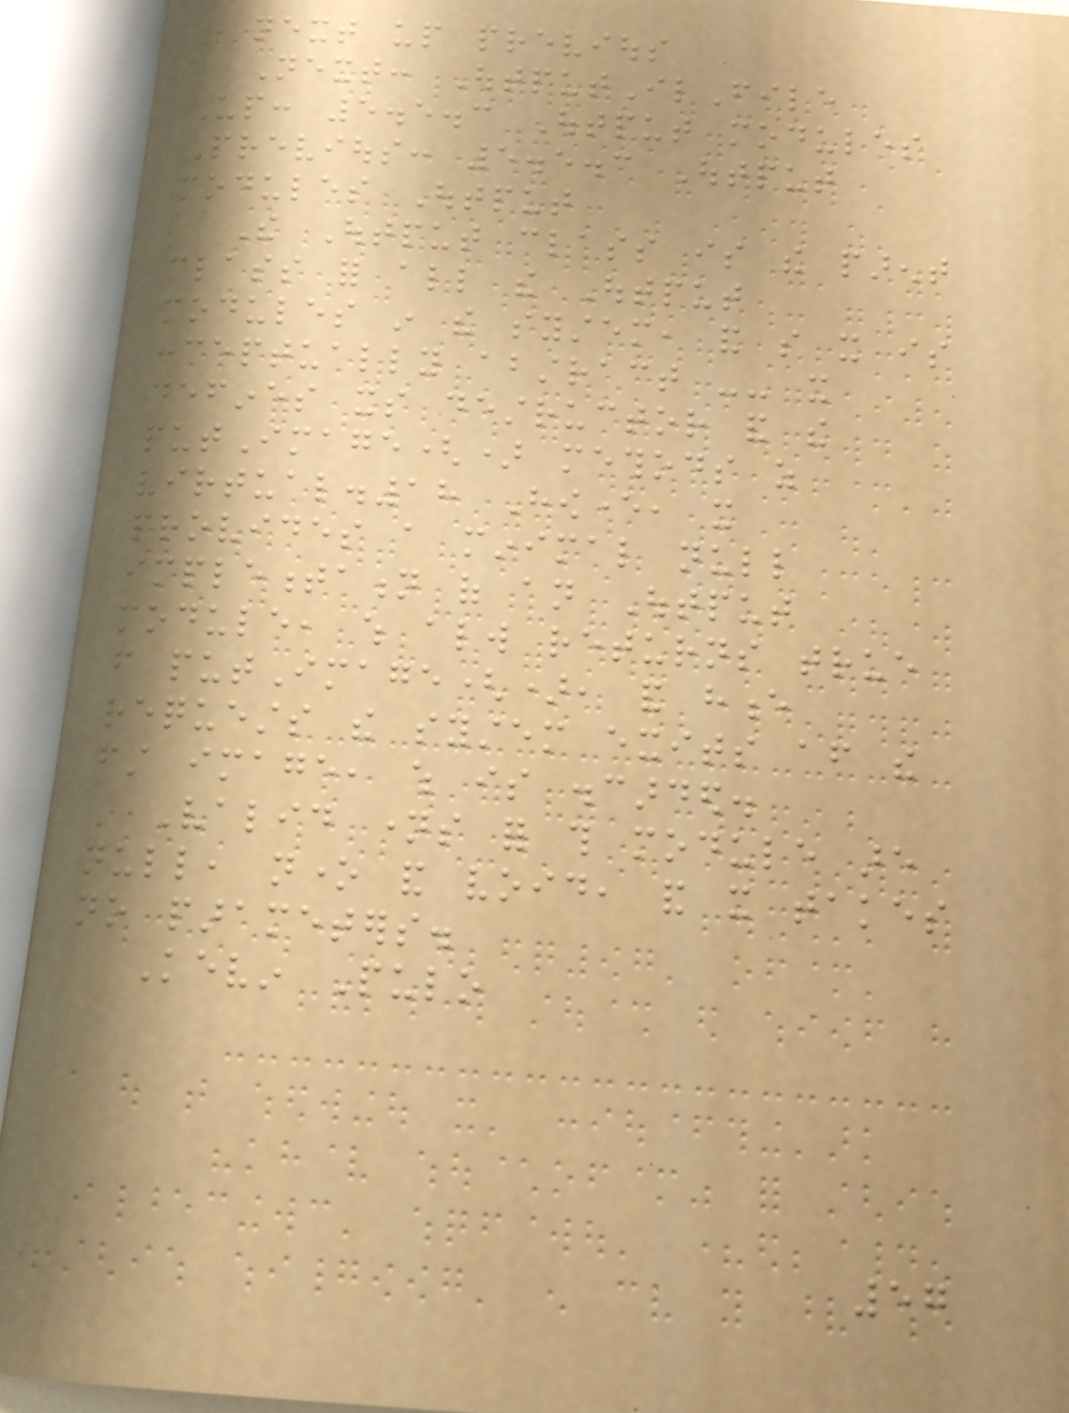next up previous
Next: OutputIlFile
Up: 5.5.3 Output modules
Previous: 5.5.3 Output
modules Output
The Output class is the parent
class for all the Output
modules in the system, and so it is
conceptually abstract -- it
defines its destructor and the
putImage() methods as
virtual.18 However, it
provides a minimal null
implementation of an Output
module, which always returns true
from putImage(), and hence
requests the system exits after the
first image, which is discarded.
Valid names for this module are
null, none and void, and it takes
no parameters.
Kevin Pulo
57
